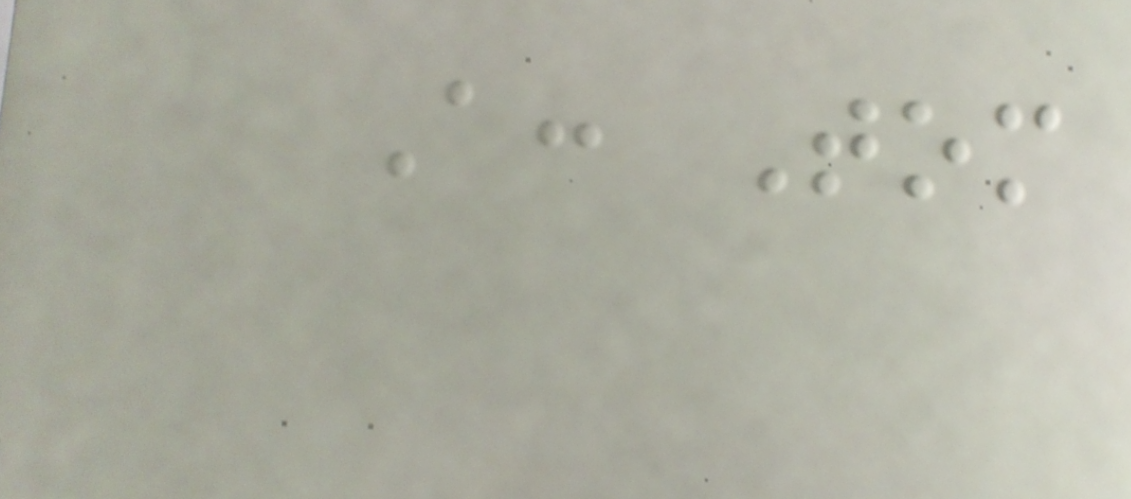A: Tom
